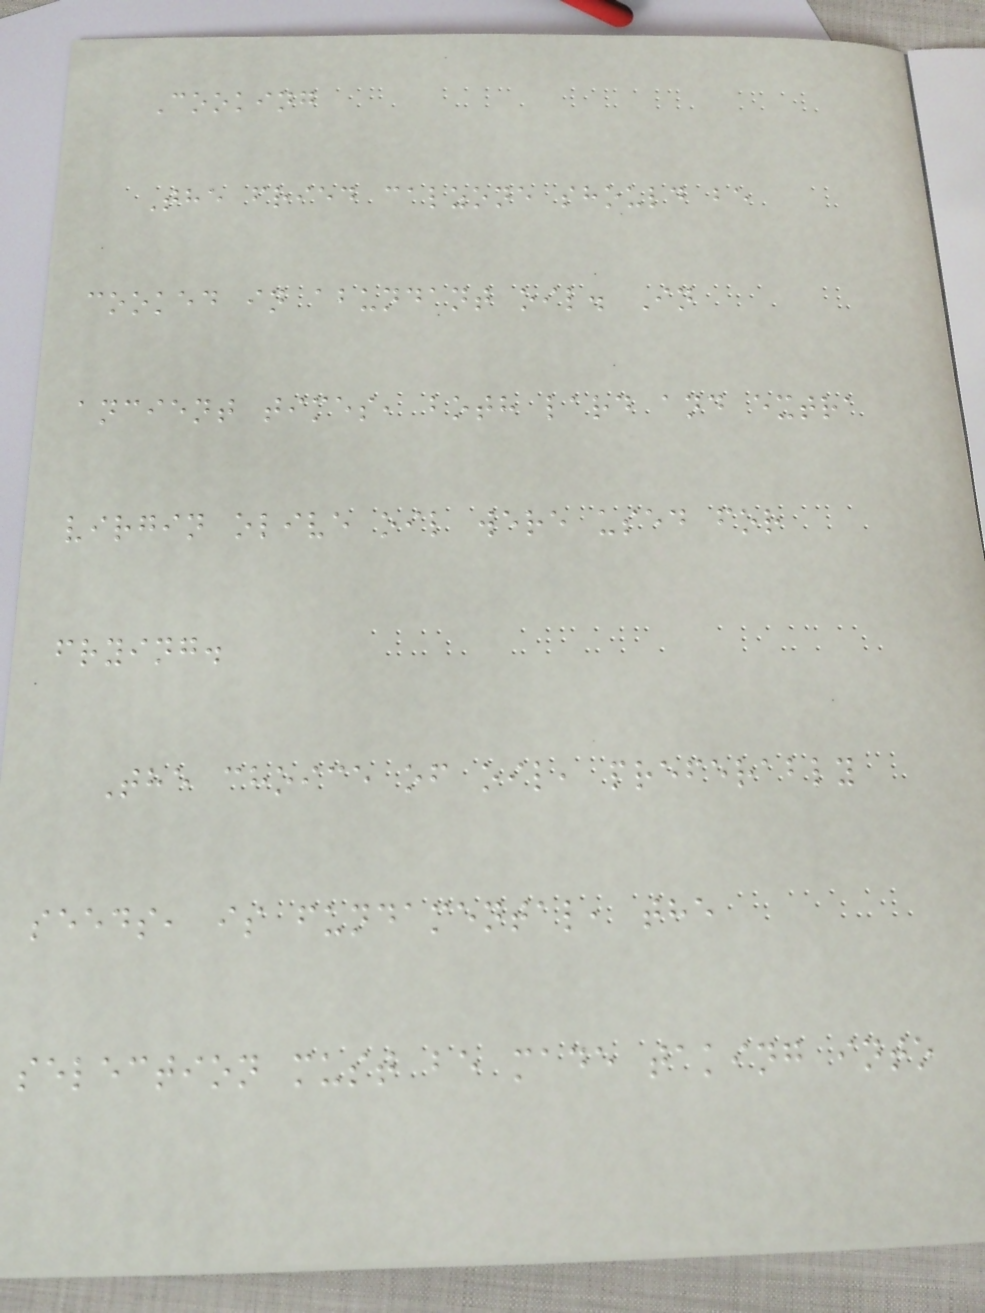Cooking
The fried calzone should be
cooked in abundant oil. In
ancient times, both lard and extra
virgin olive oil were used for
frying.
The choice of oil, preferably
seeds, is fundamental, the
selection must be made taking into
